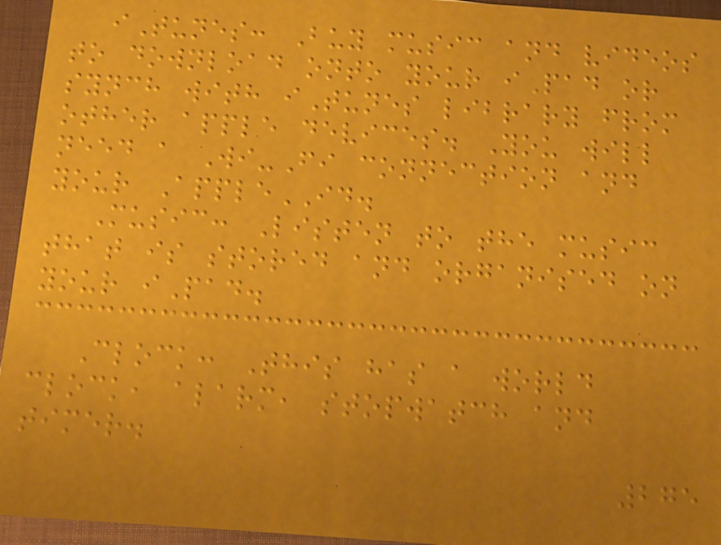iTunes: Buy music and videos
to download onto your iPad or
synch with iTunes library from
other apple devices. You will
need a Wi-Fi connection and
your AppleID.
Music: Listen to the music
that is stored and organised on
your iPad.
Clock: This has a world
clock, alarm, stopwatch and
timer.
275
